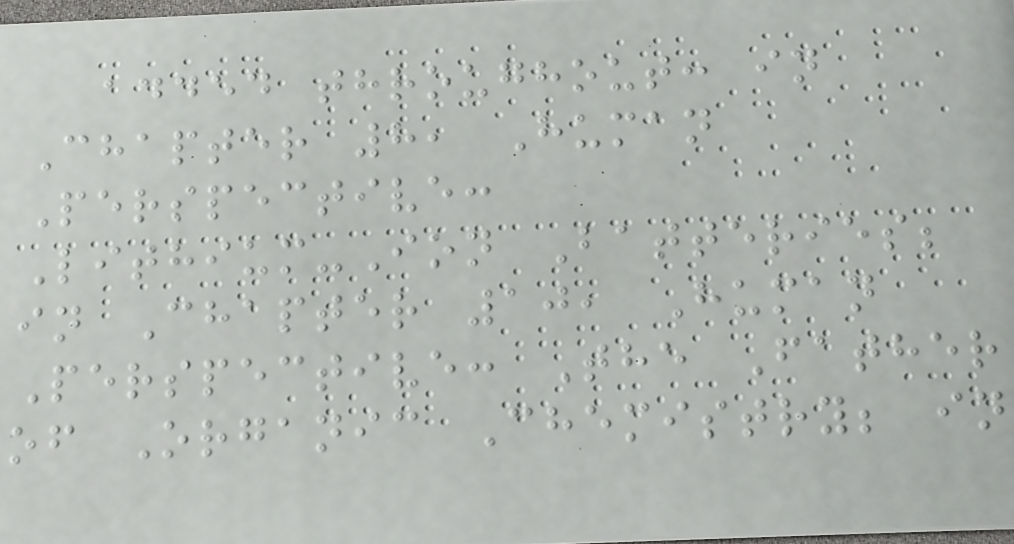added throughout: in
Chapter 8, Human
Perspective:
Lithium-Ion Batteries;
in Chapter 10, Human
Perspective: The Father
of Organic Chemistry; in
